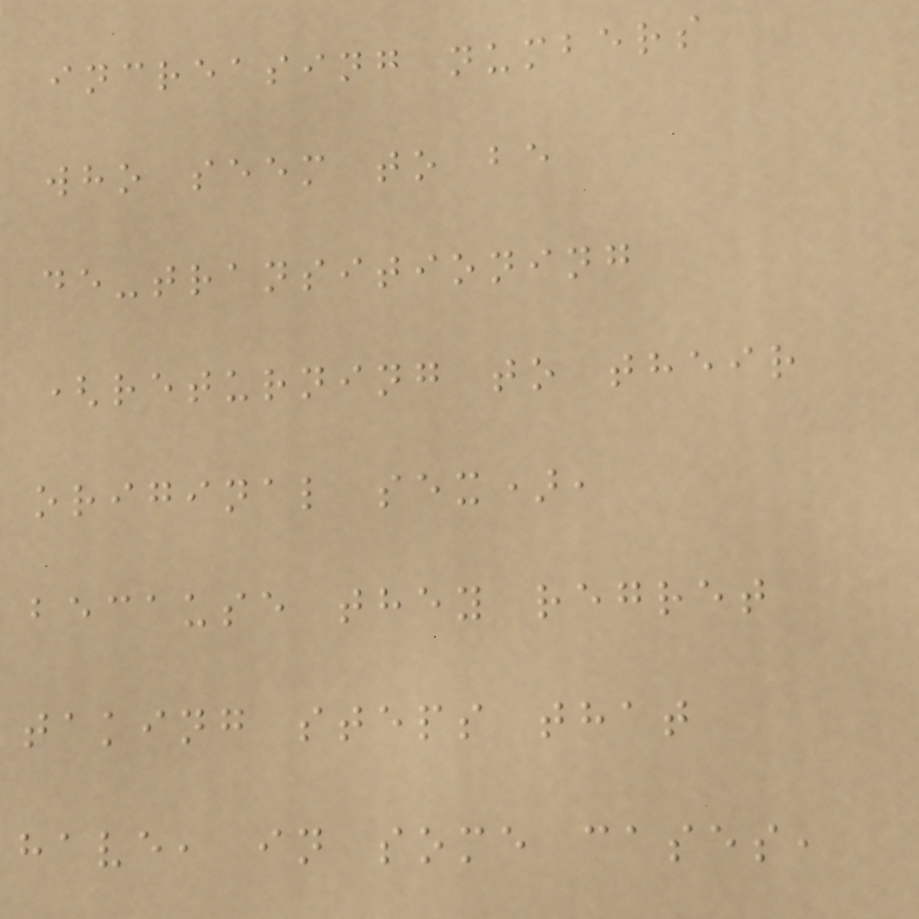increasing numbers
who seem to be
de-transitioning
(returning to their
original sex),
because they regret
taking steps that
have, in some cases,
